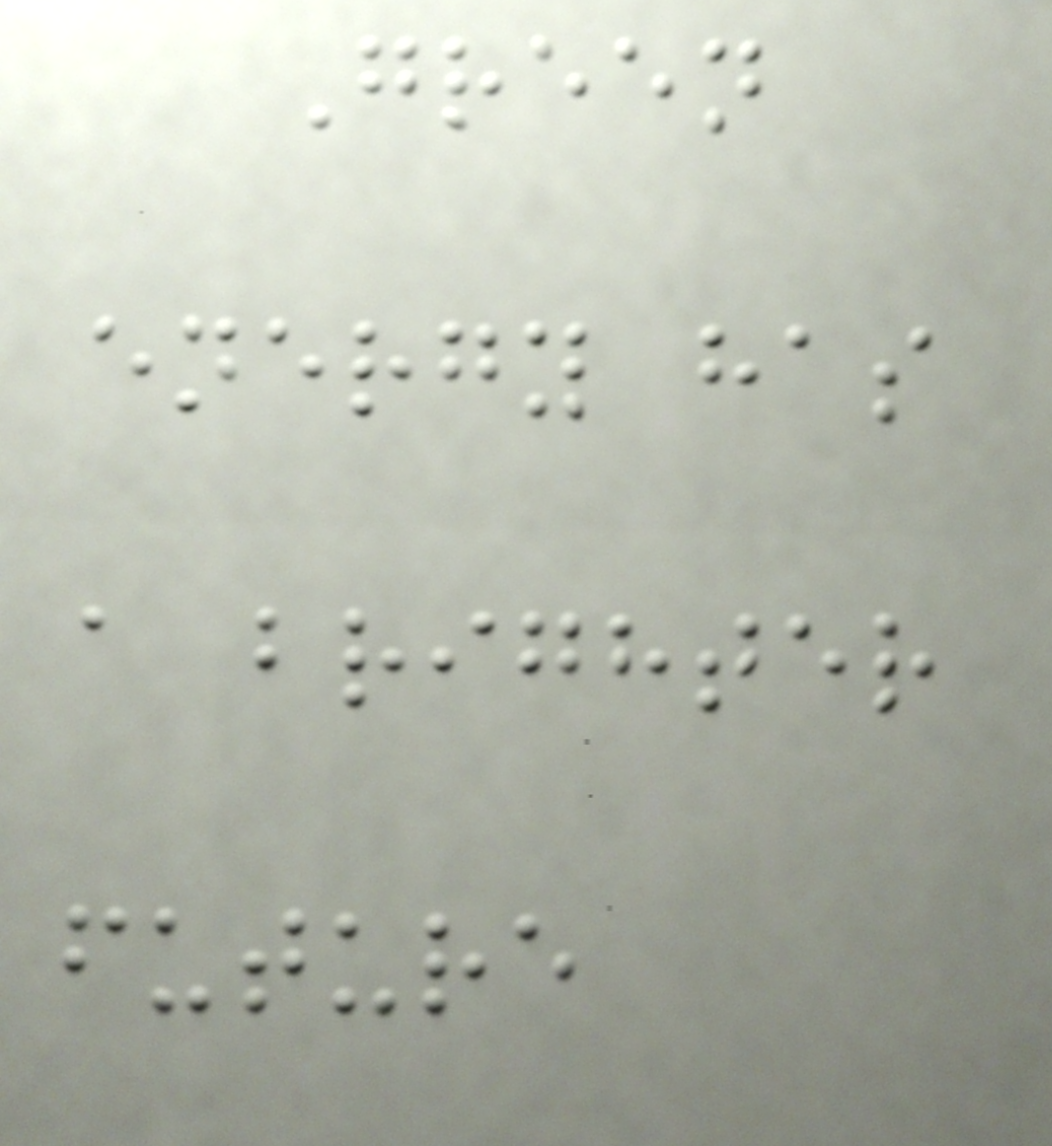Green
energy has
a brighter
future
